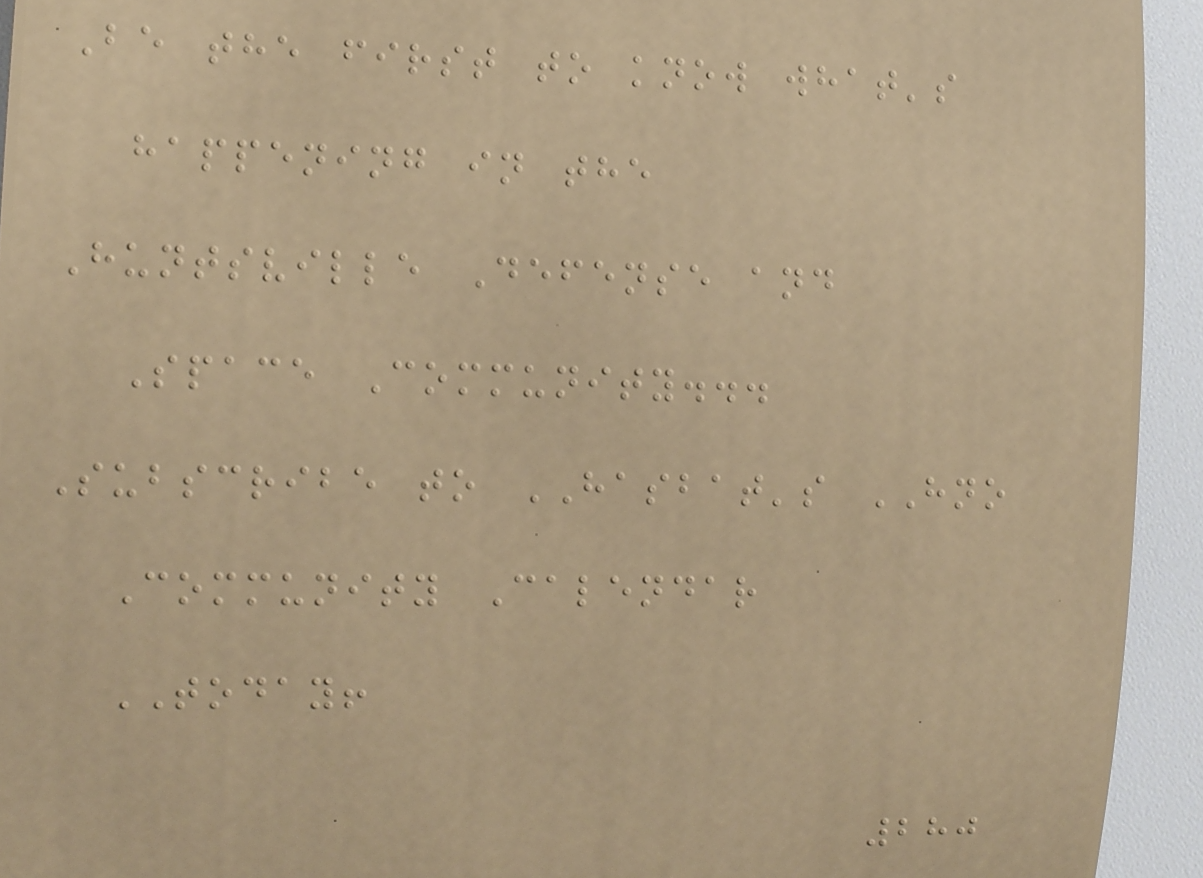Be the first to know what's
happening in the
Huntsville Defense and
Space Community...
Subscribe to HASBAT's HNO
Community Calendar
TODAY!
280
